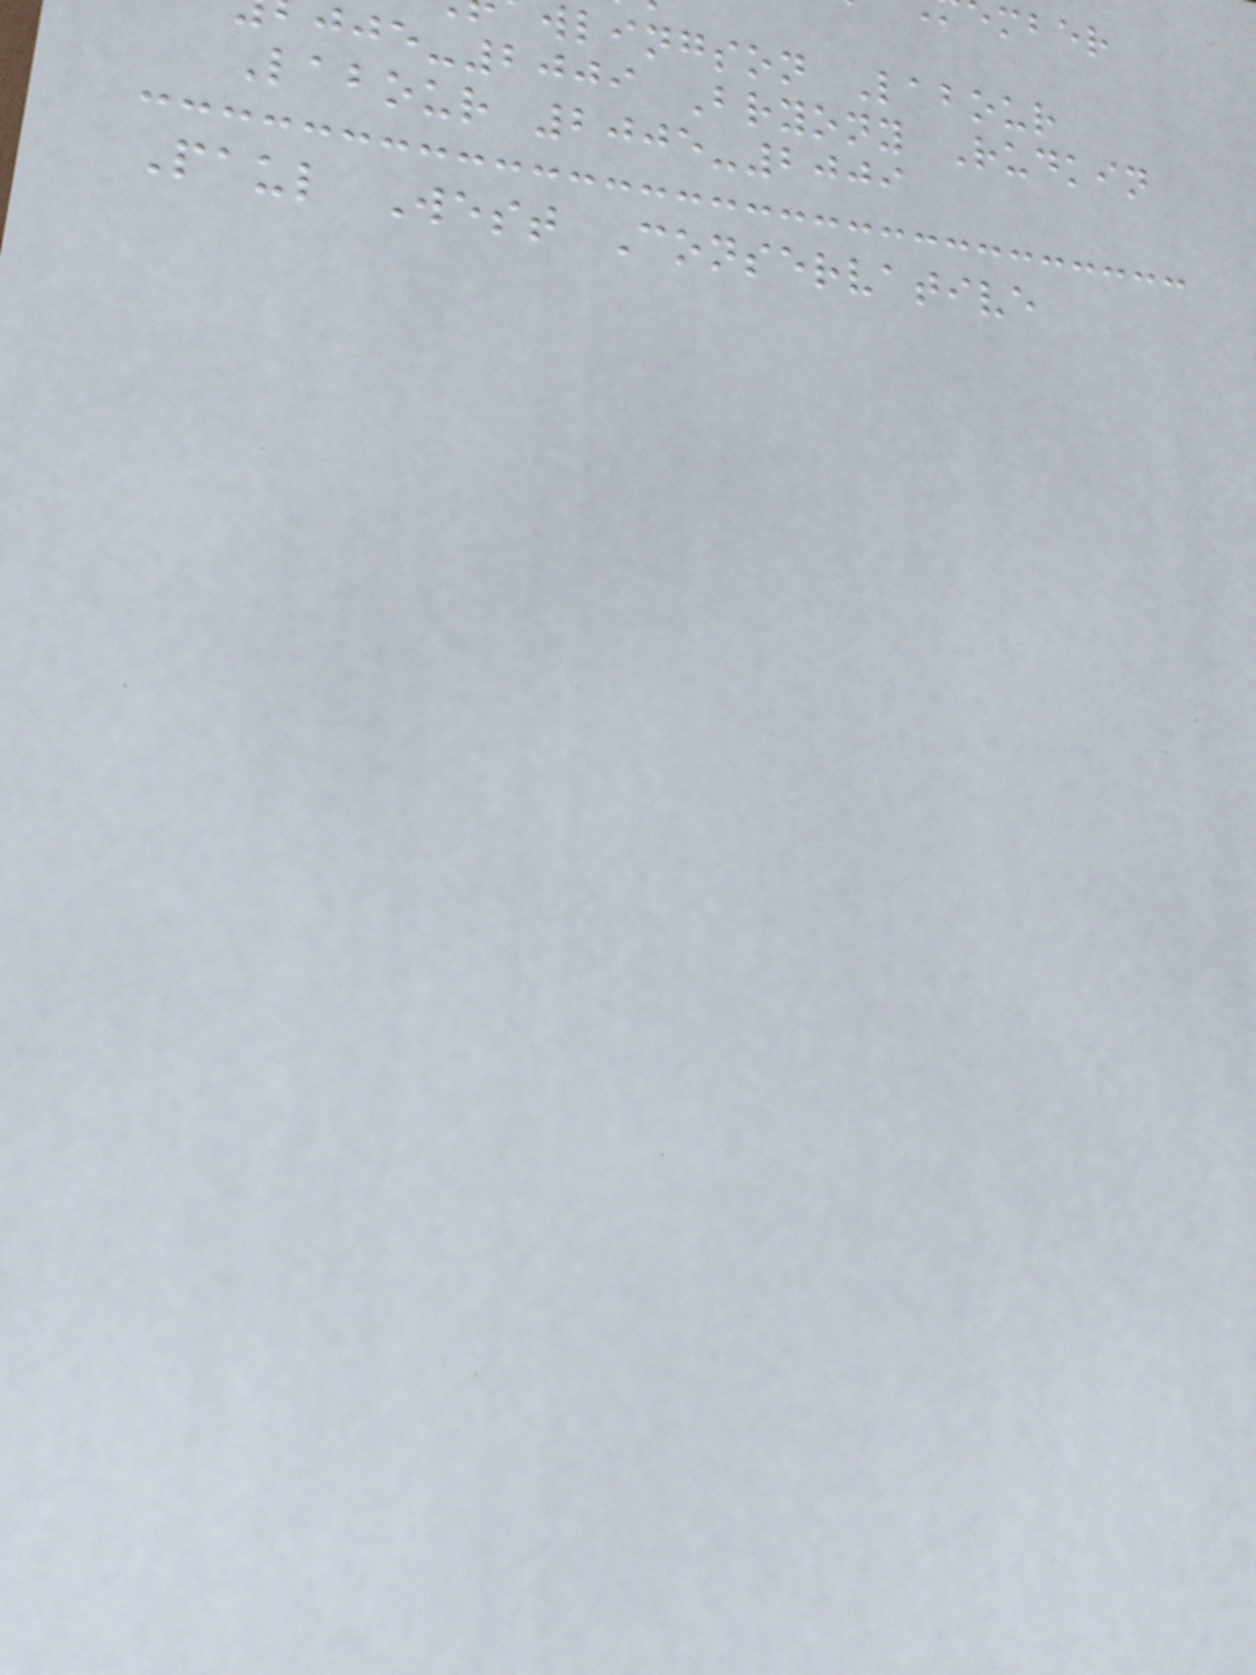wlingson Labour
-2009 Bryony Rudkin
Labour 2005-2009
Paul West Conservative
